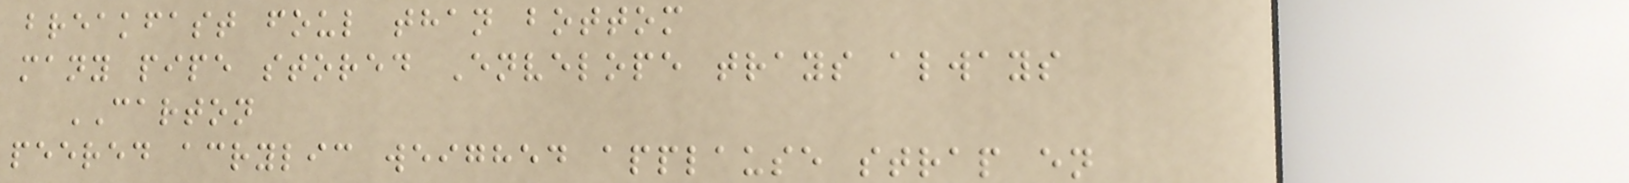breakfast foul than bottom
many pipe stored Envelope trays always
CARTON
peered acrylic weighed applause strap en
